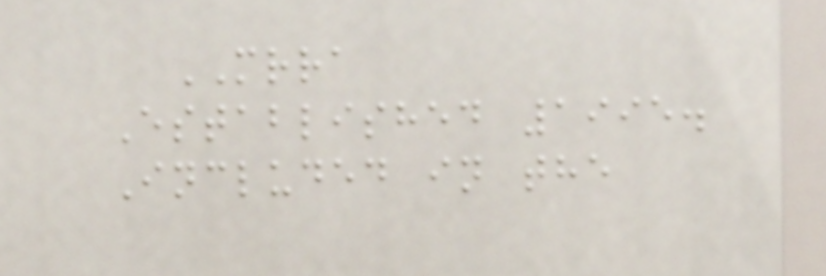MRRA
Established 1995.
Included in the
